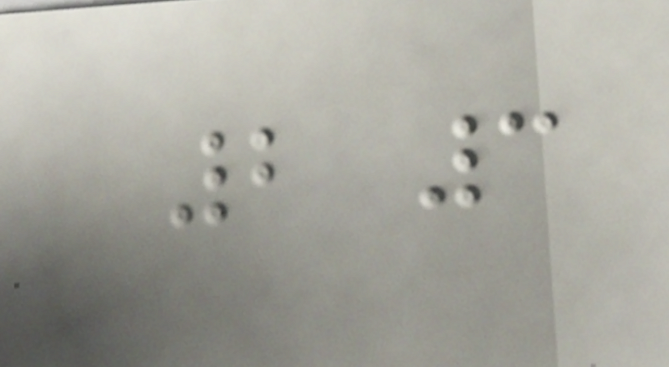2 3
